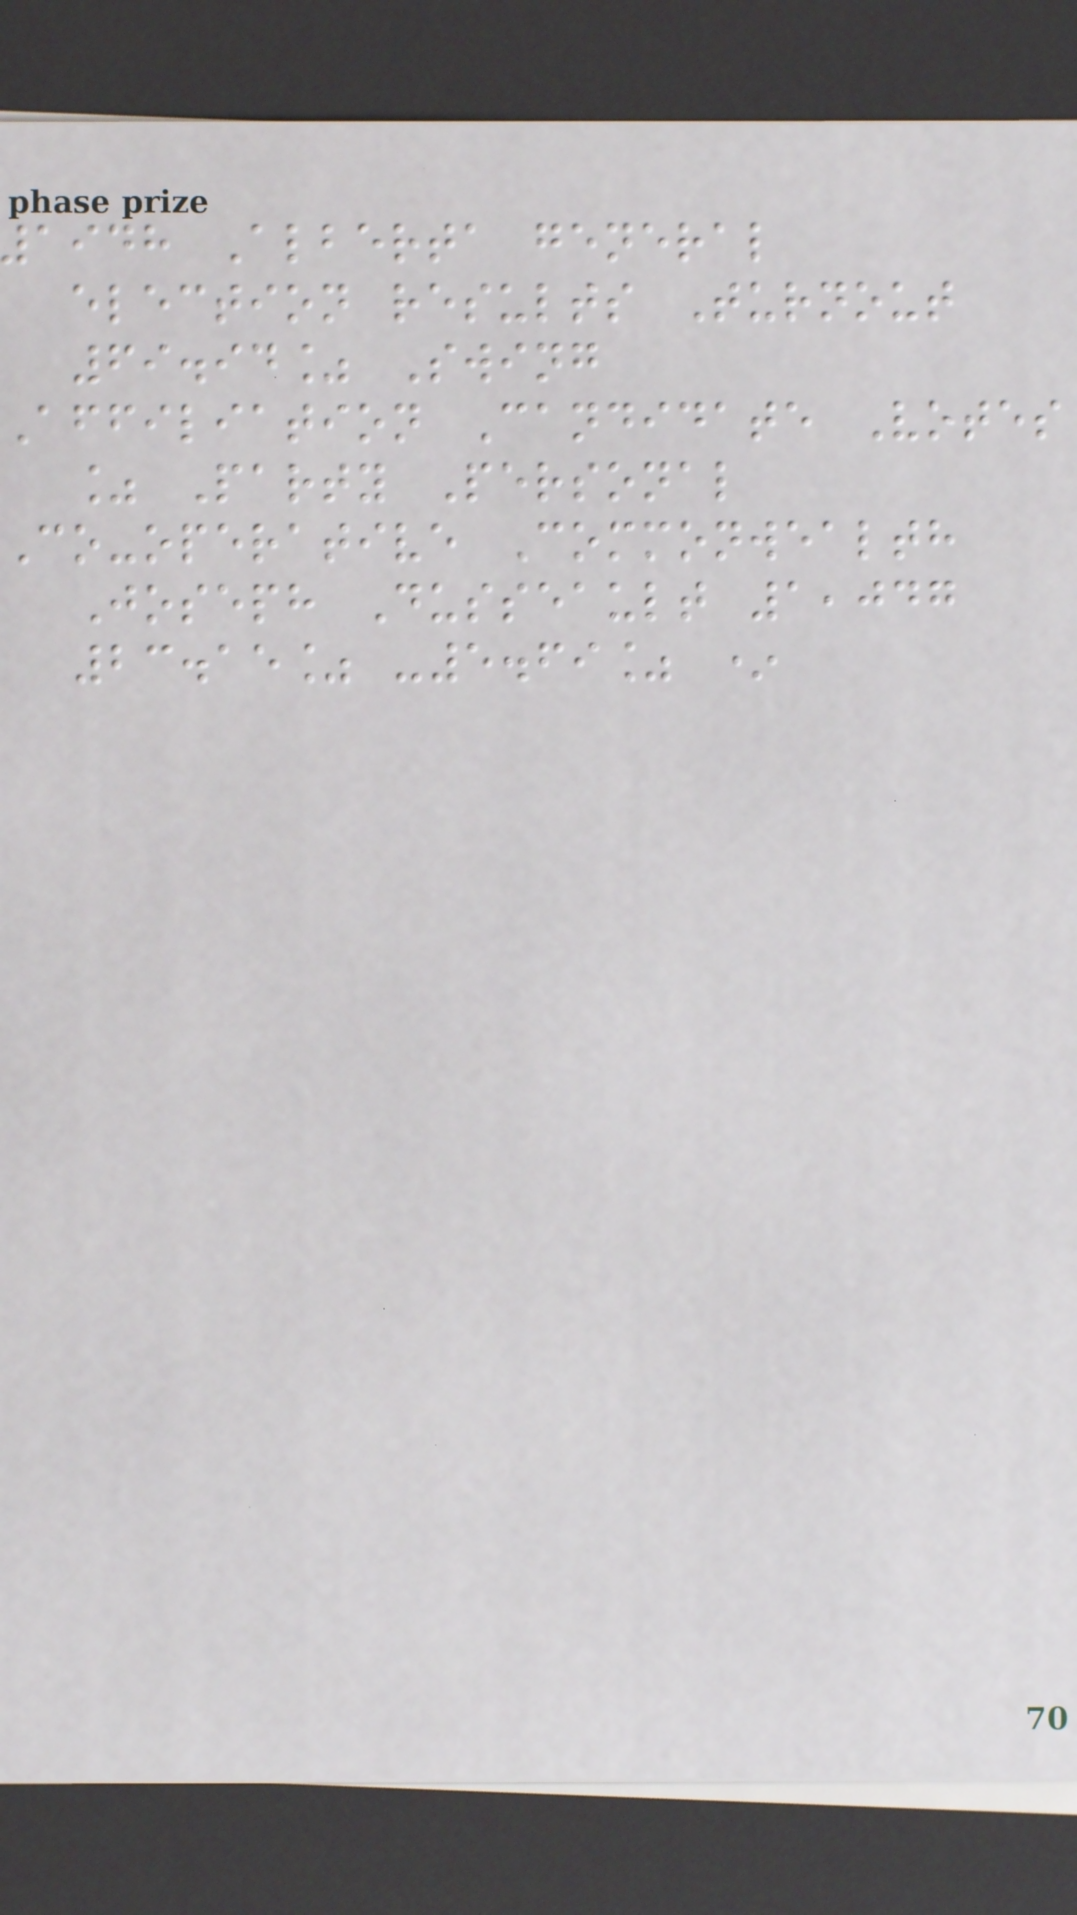aidh Alberta general
election results Turnout
69.94% Swing
Affiliation Candidate Votes
% Party Personal
Co-operative Commonwealth
Joseph Dusseault 1,047
23.15% -5.69% *
